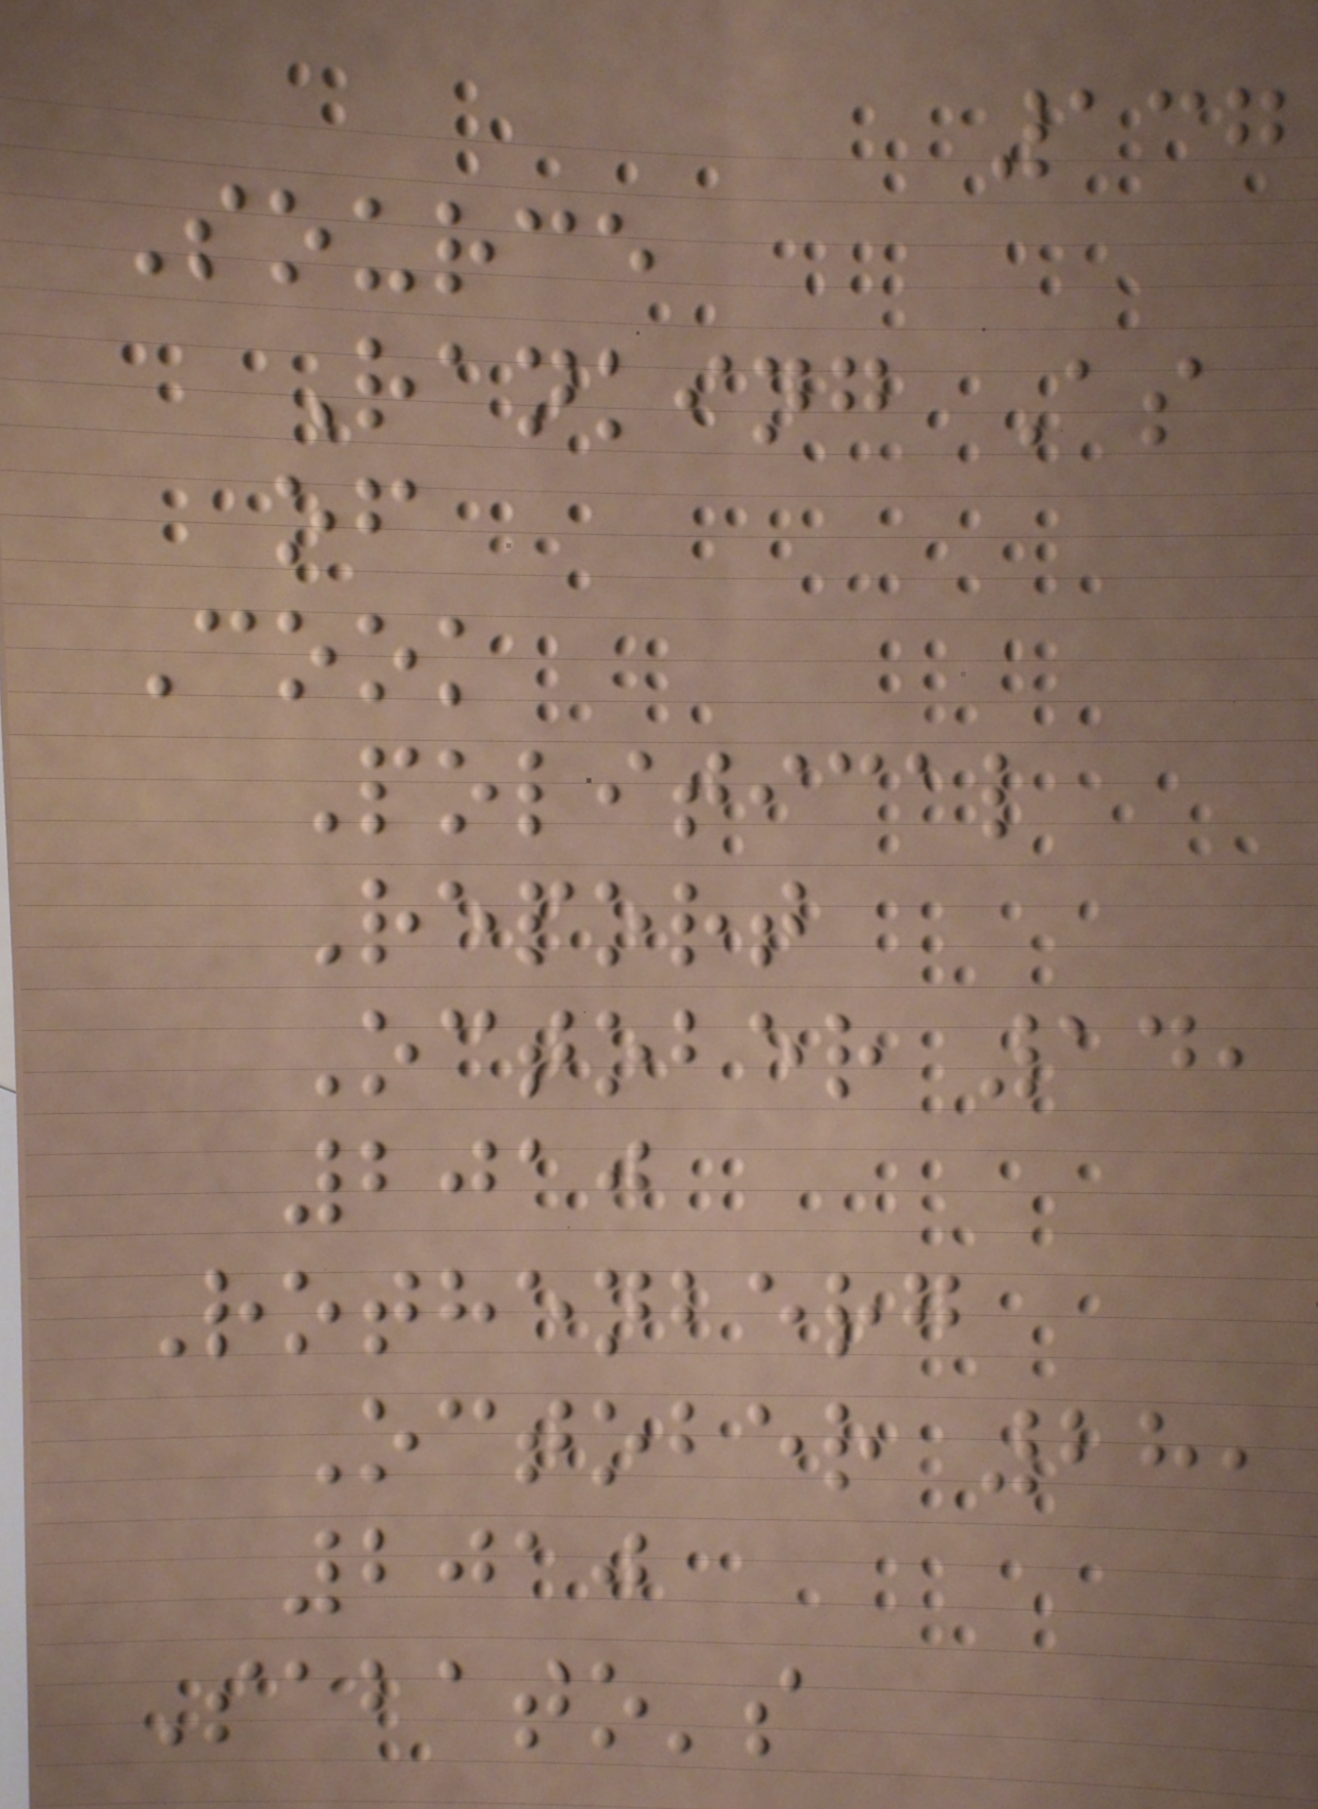137
Source
Ranking As
of
Cook
Political
Report
October 14,
2010
Rothenberg
October 28,
2010
Sabato's
